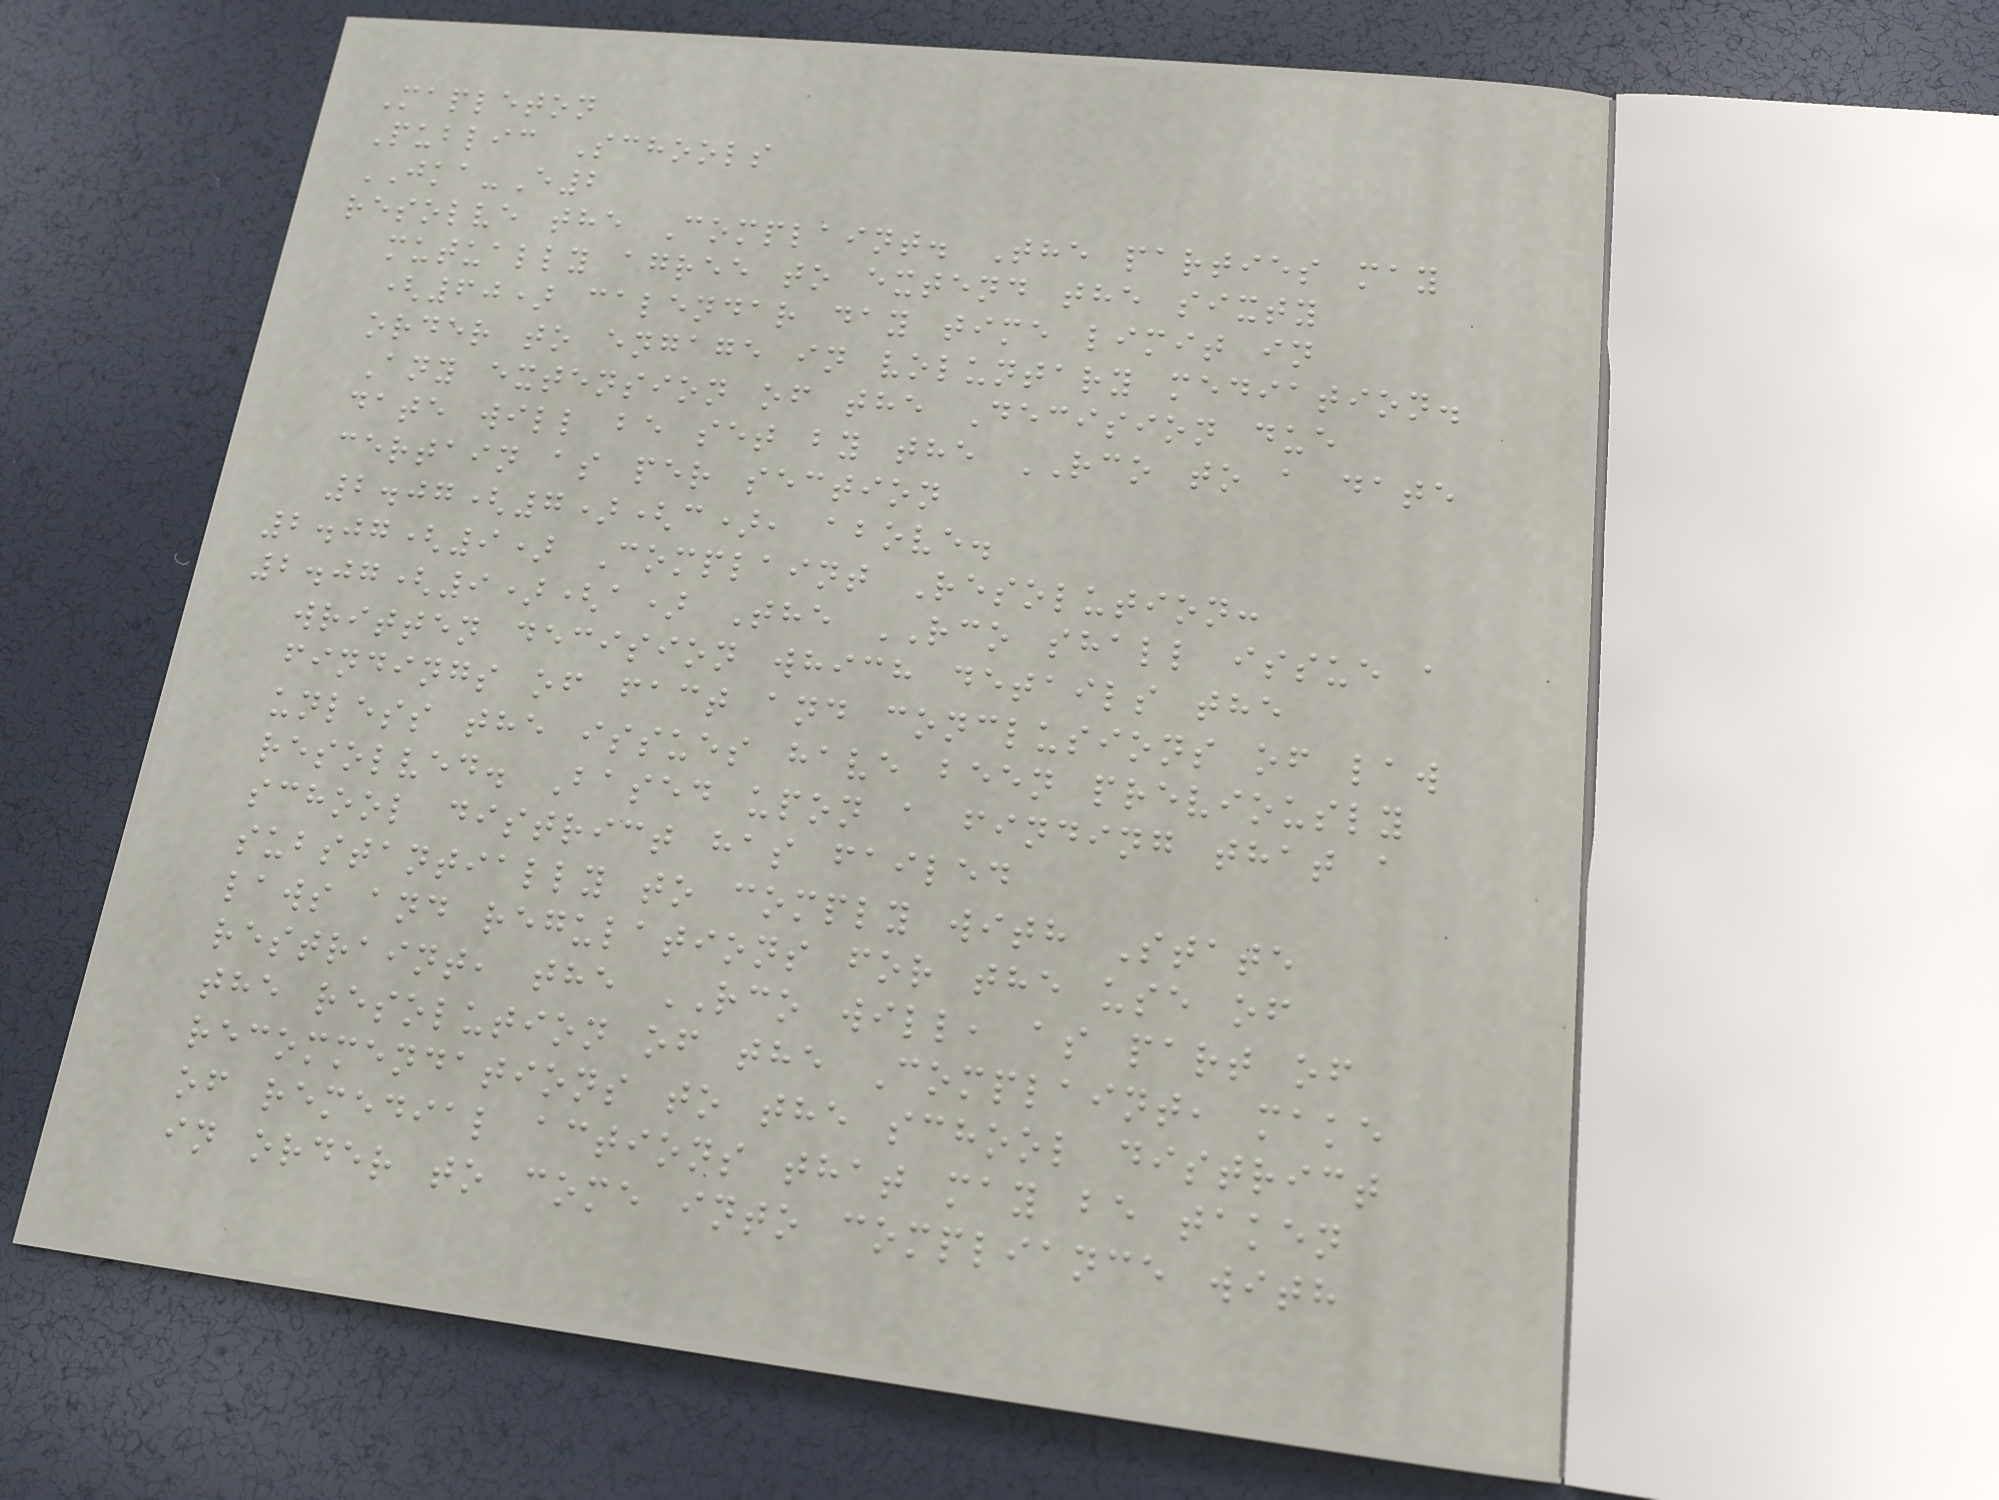Mapleton
Public Schools
JKA-E2
resolve the Complaint. The parties may
mutually agree to extend the sixty
(60) calendar day time limit in
order to engage in voluntary mediation.
Any extension of the Decision due
date will be set by the RCO to a date
certain as per section
2.07(7)(c), above.
2.07(9) Complaint Resolution:
2.07(9)(a) The RCO shall issue a
written decision which details the
findings of fact and conclusions of law
unless the issues have been previously
resolved. Based upon a finding that a
school district has failed
substantially to comply with State
laws and regulations for the use of
restraint, the RCO will, as part of
the resolution of the Complaint, make
recommendations to the school district
of remedial actions that may be taken
in order to come into compliance with
